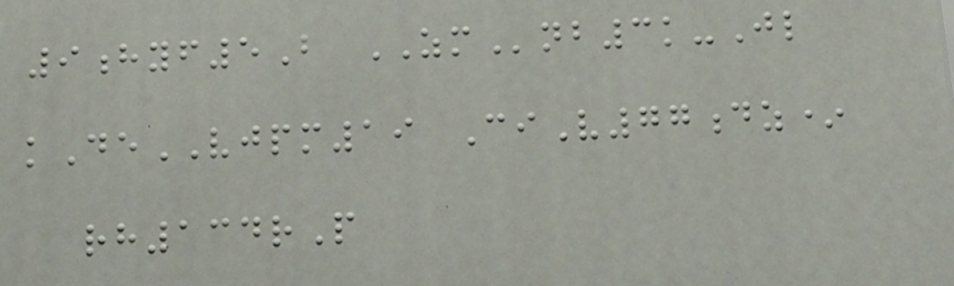9hyf5B ZMnb3k-Jl
kDeVJPM19 CiV77dz*
rh134rP
